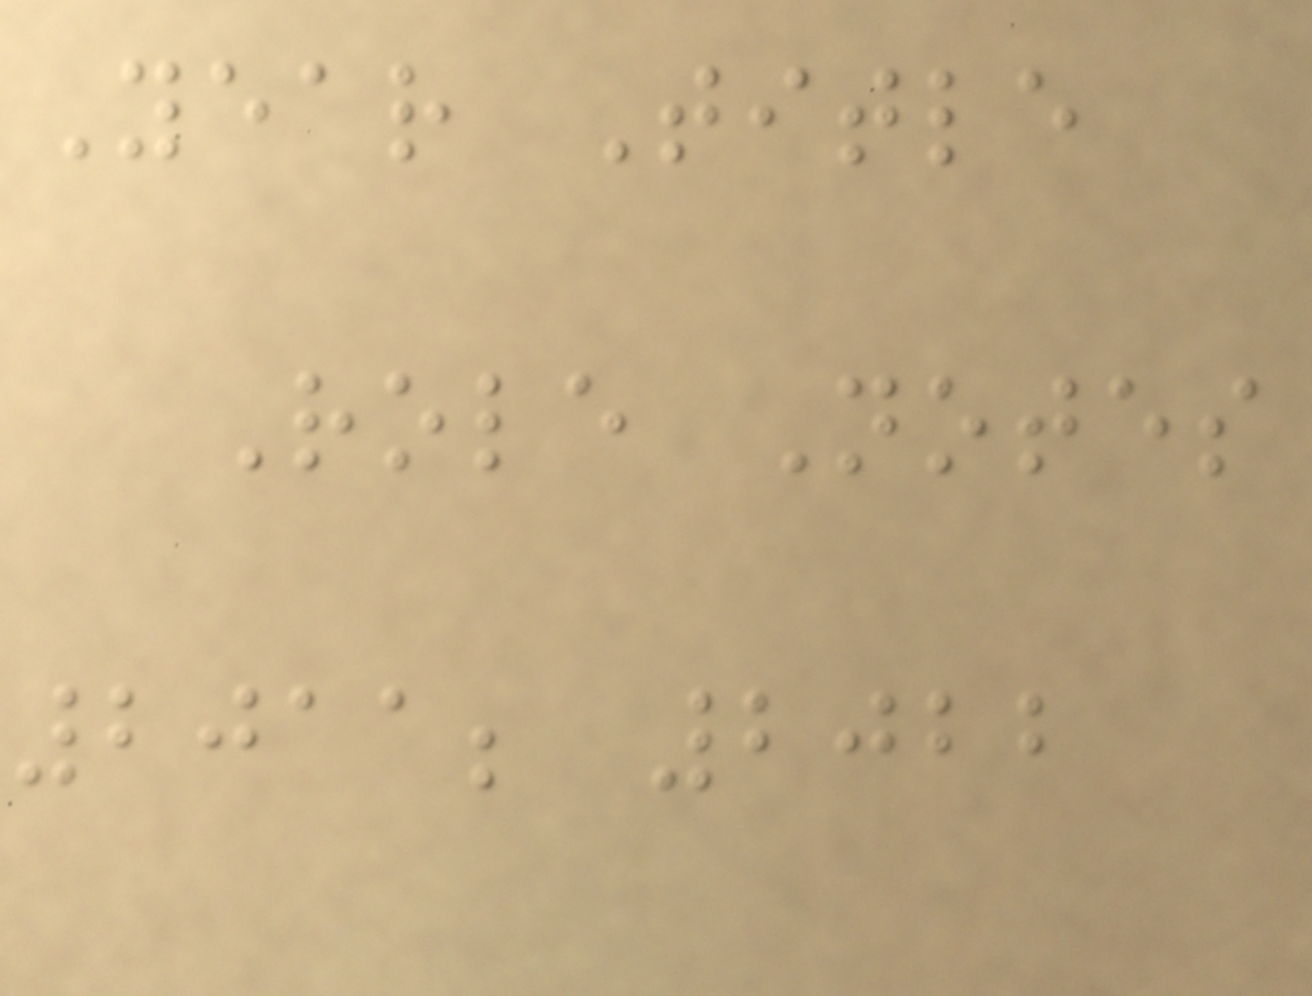Year Title
Role Notes
2011; 2022
